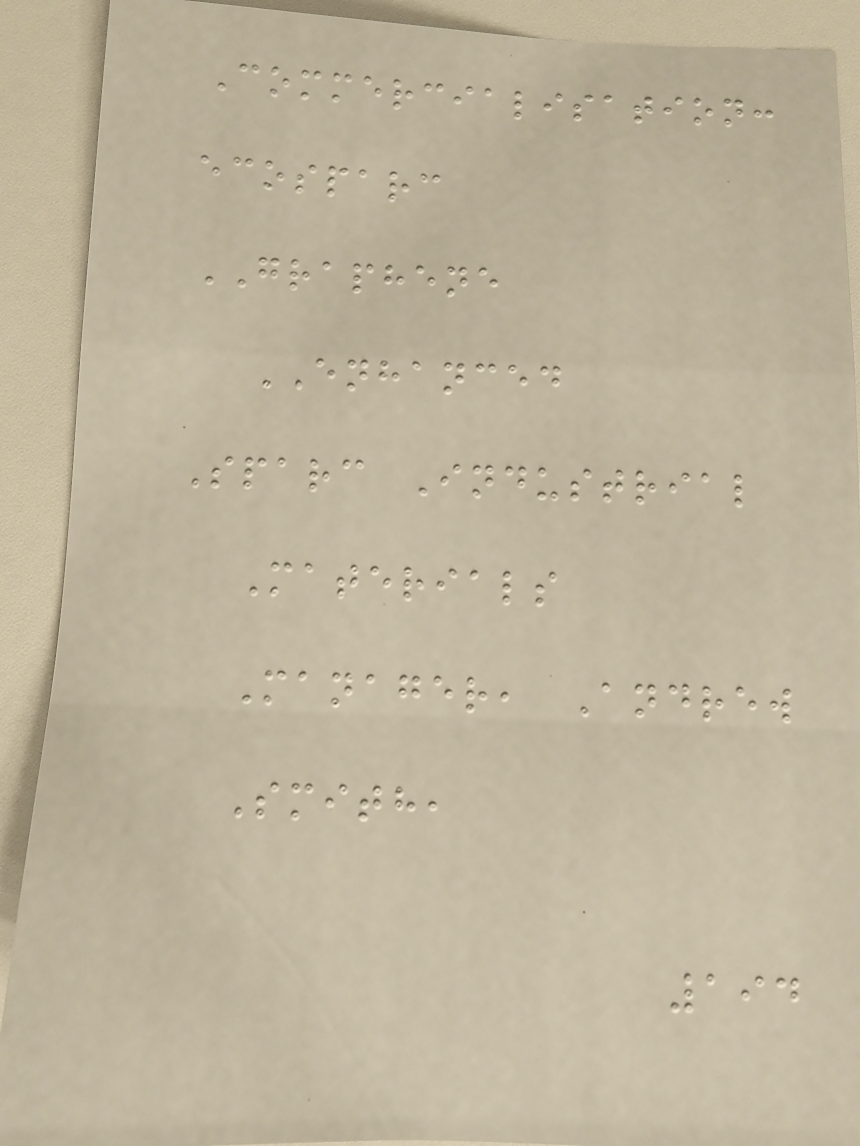Commercialisation:
ecosparc
GRAPHENE
ENHANCED
Sparc Industrial
Materials
Manager, Andrew
Smith,
194
